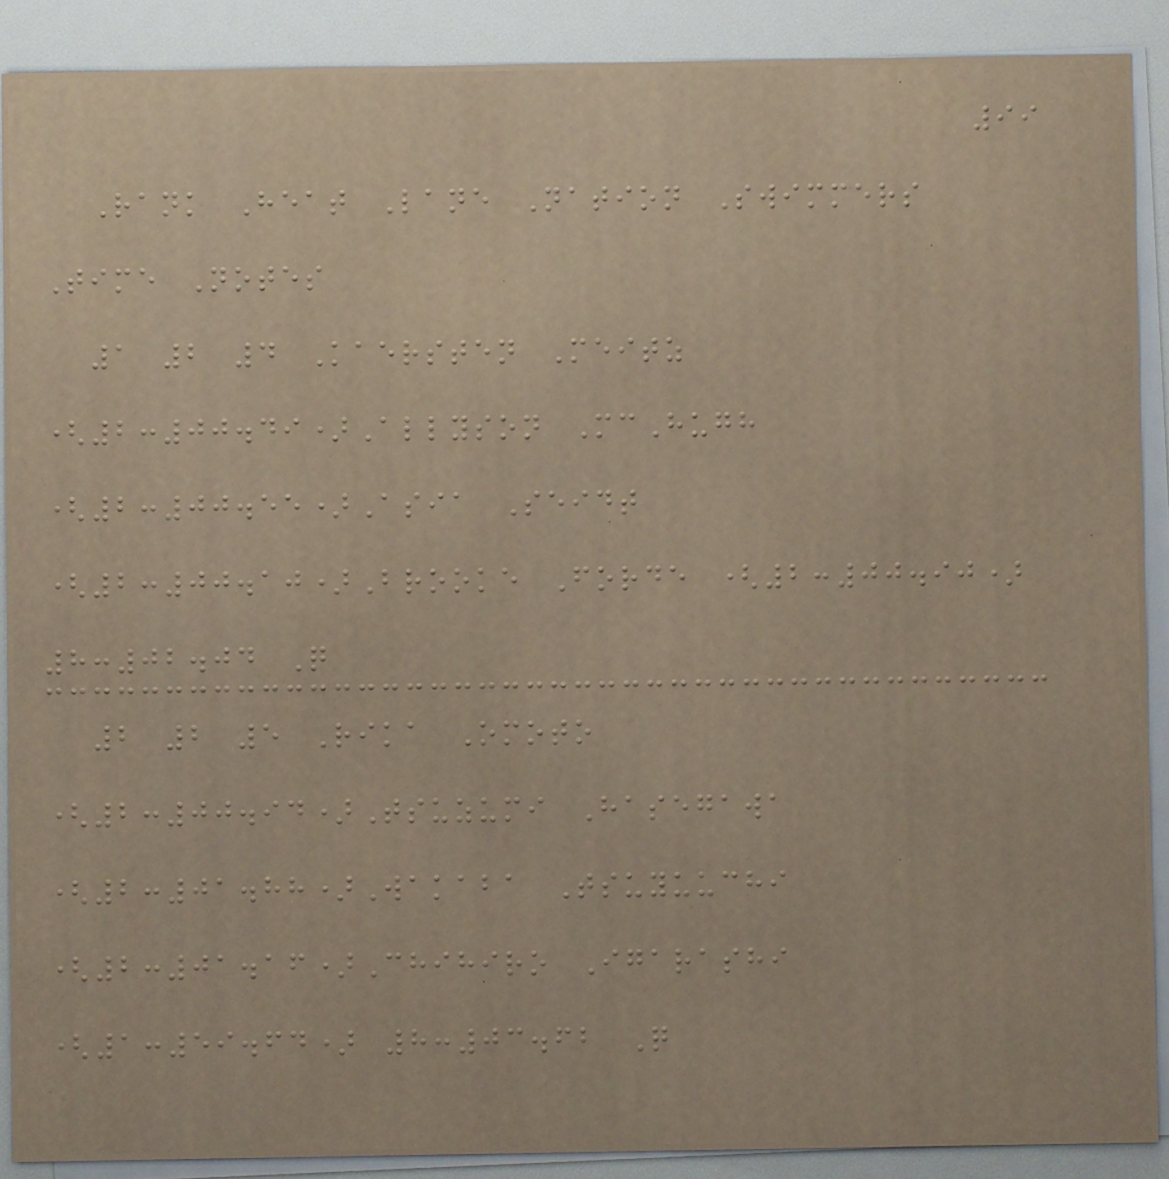99
Rank Heat Lane Nation Swimmers
Time Notes
1 2 4 Kaersten Meitz
(2:00.49)Allyson McHugh
(2:00.55)Asia Seidt
(2:00.10)Brooke Forde (2:00.90)
8:02.04 Q
2 2 5 Rika Omoto
(2:00.94)Tsuzumi Hasegawa
(2:01.88)Wakaba Tsuyuuchi
(2:01.16)Chihiro Igarashi
(1:59.64) 8:03.62 Q
